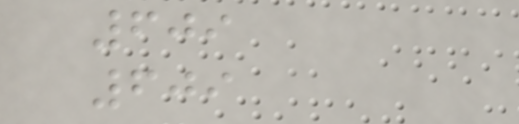609
609
